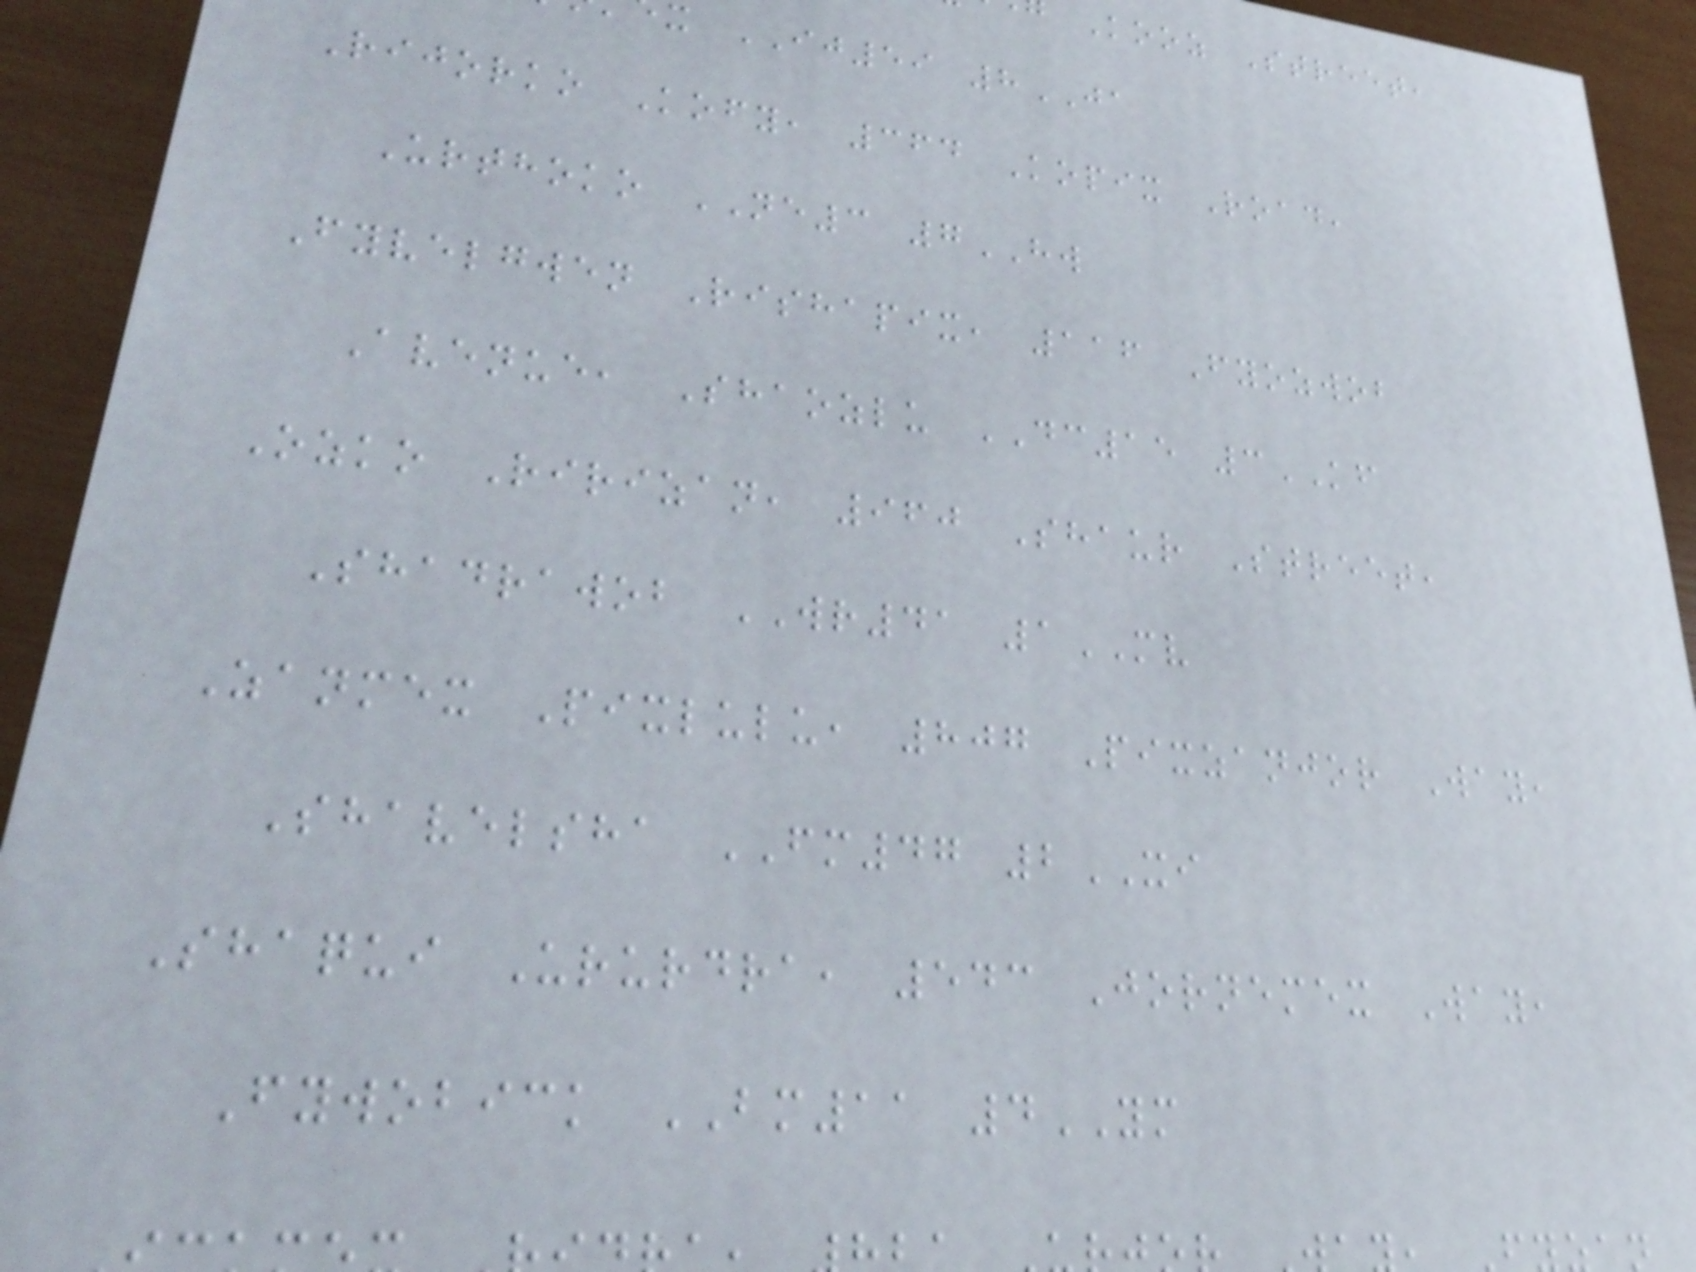Kooz Street,
x IJ59 8JA
Rijorko Kofy, 364 Kopix Road,
Urthoko NE3 7HW
Fyvelgwen Rishapix, 116 Fyozwob
Avenue, Shaozlu DC15 3KF
Ozko Ririzan, 960 Shaur Street,
Shadrawob WR41 1MV
Zanmex Pixlulu, 807 Pixzanjor Way,
Shavelsha FM47 2XI
Shaqui Ururdra, 543 Jornemex Way,
Fywobick BM11 4YM
